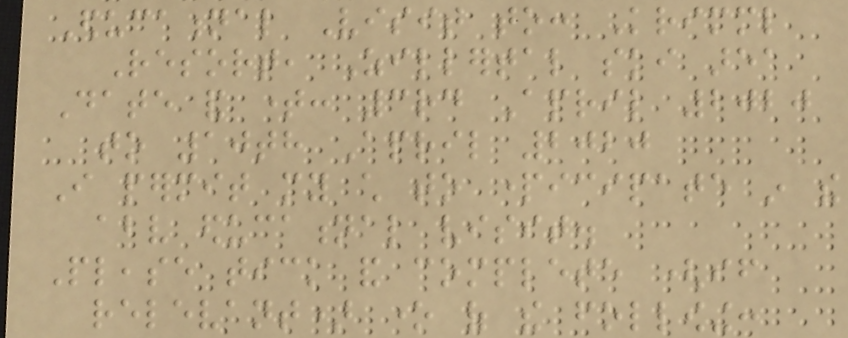Educational Visit to: Krimml
Resort, Zillertal ski area
Date and time: 3rd April 2020
to 10th April 2020
I permit my child to participate in the
above educational visit.
Please tick and complete (if
relevant) one of the following:
